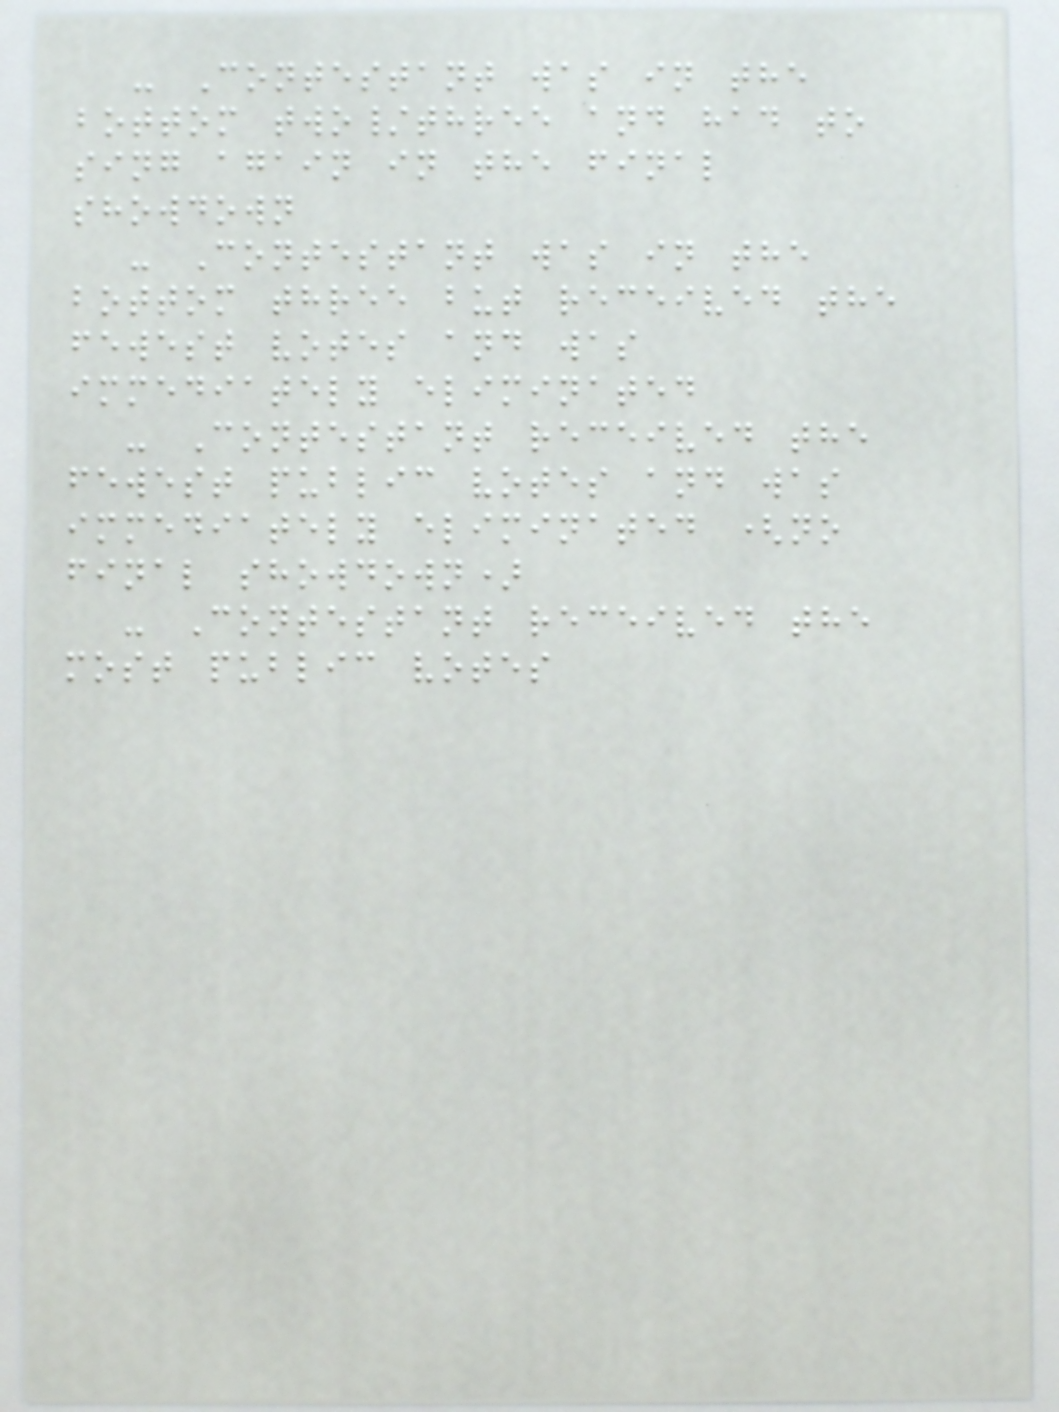- Contestant was in the
bottom two/three and had to
sing again in the final
showdown
- Contestant was in the
bottom three but received the
fewest votes and was
immediately eliminated
- Contestant received the
fewest public votes and was
immediately eliminated (no
final showdown)
- Contestant received the
most public votes
